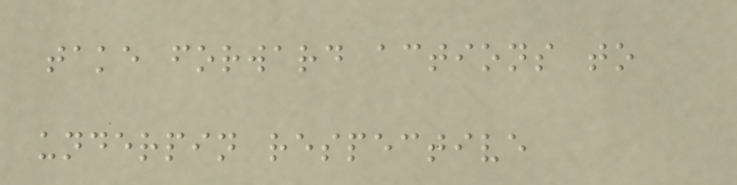take forward actions to
underpin respective
